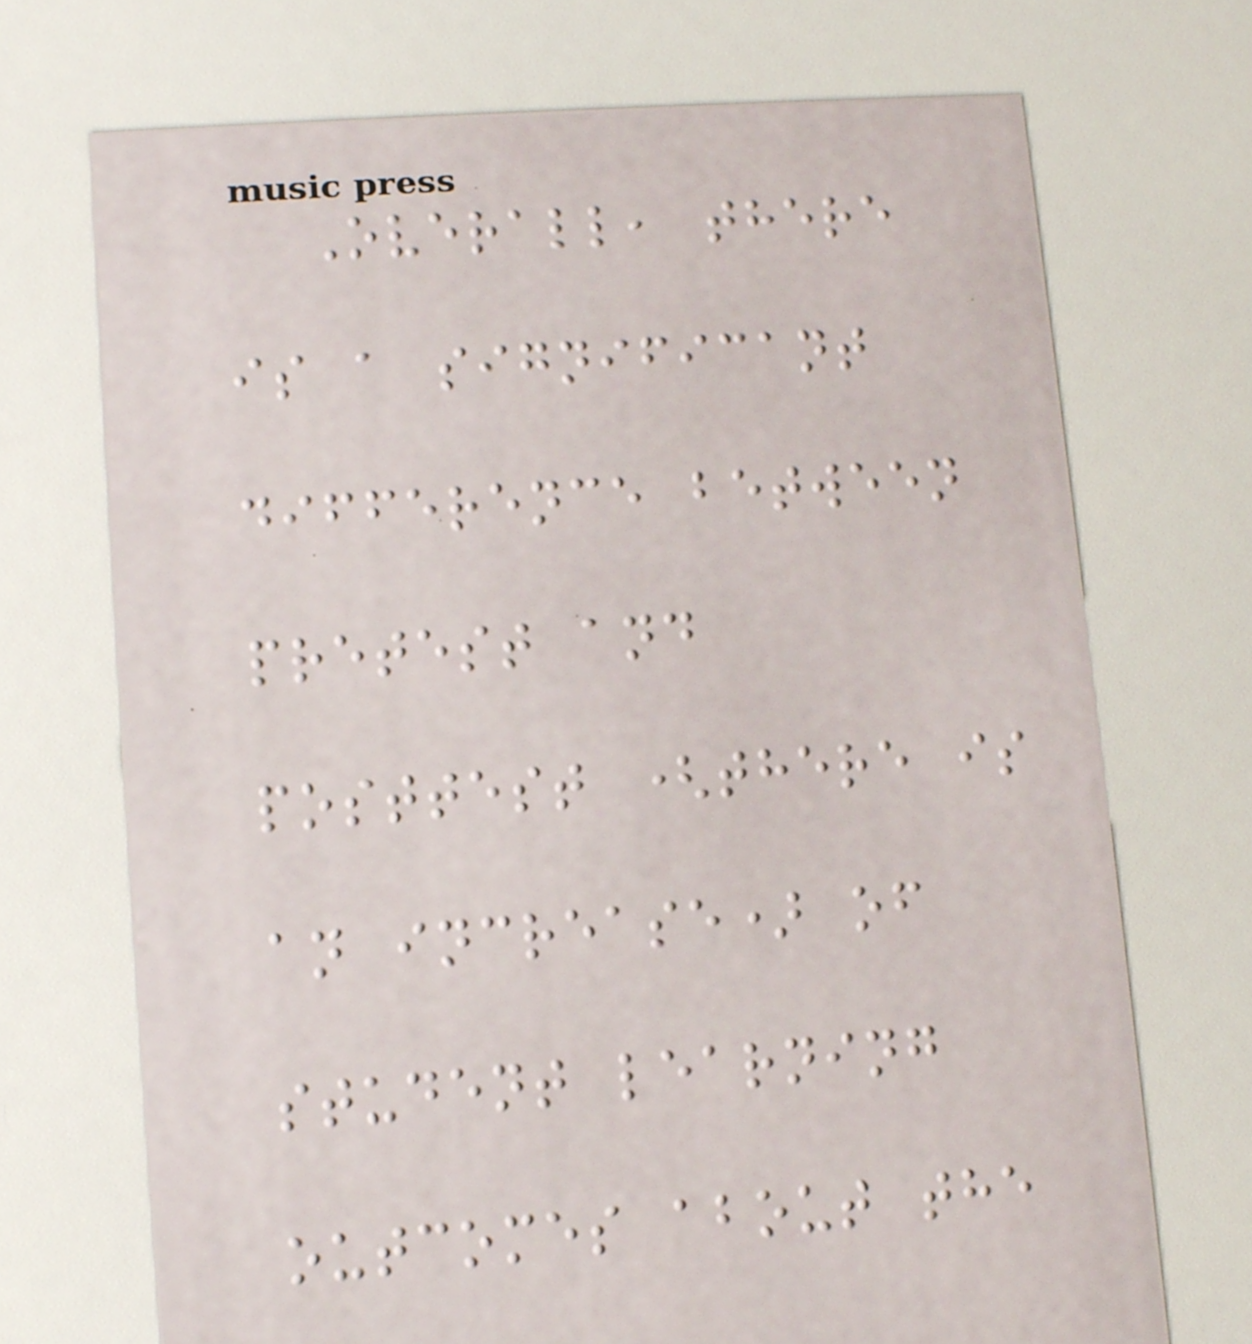Overall, there
is a significant
difference between
pretest and
posttest (there is
an increase) of
student learning
outcomes about the
